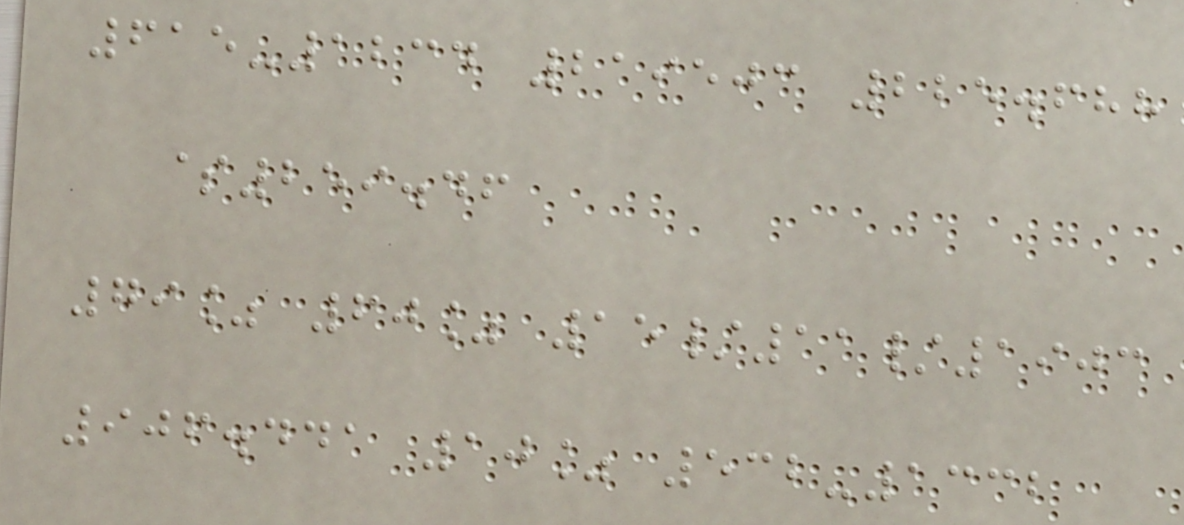615-1234 219503 225.688
$259.46
79% 60% 15/11/1903
906.441 10% 532-1332
